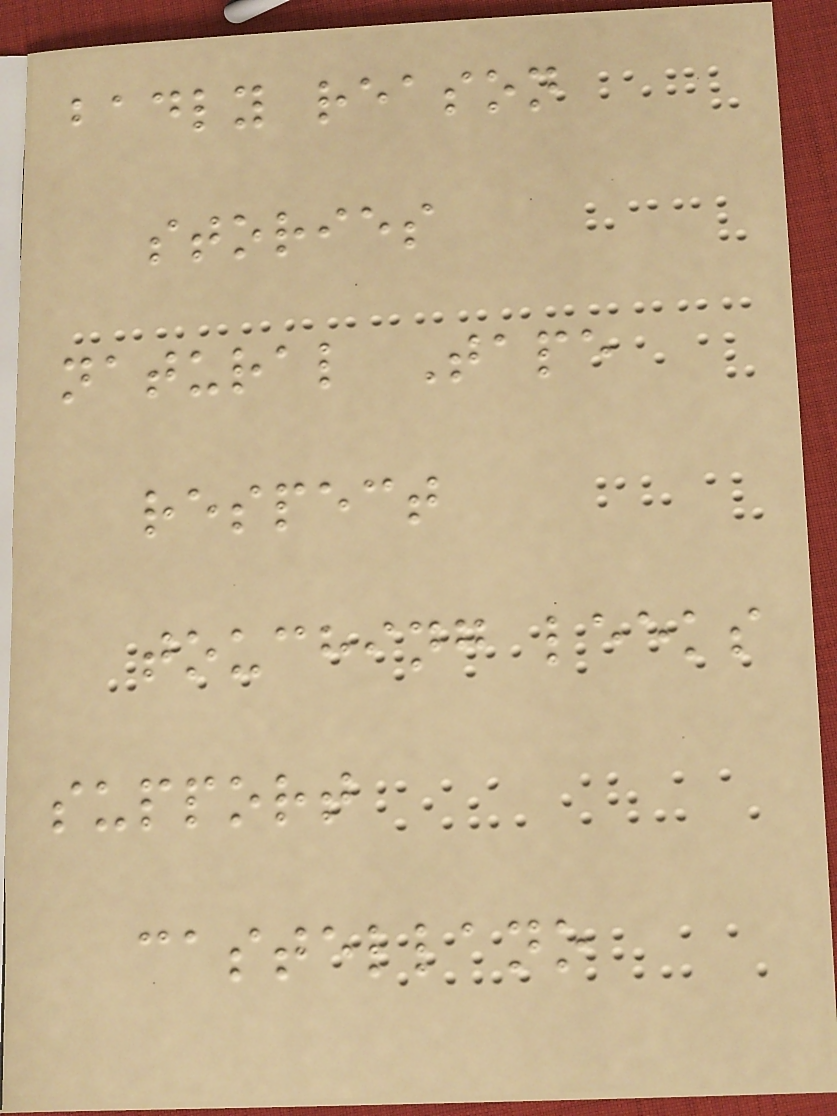badly reason
stories
natural Tape
respect
touching leeks
support
castellano
